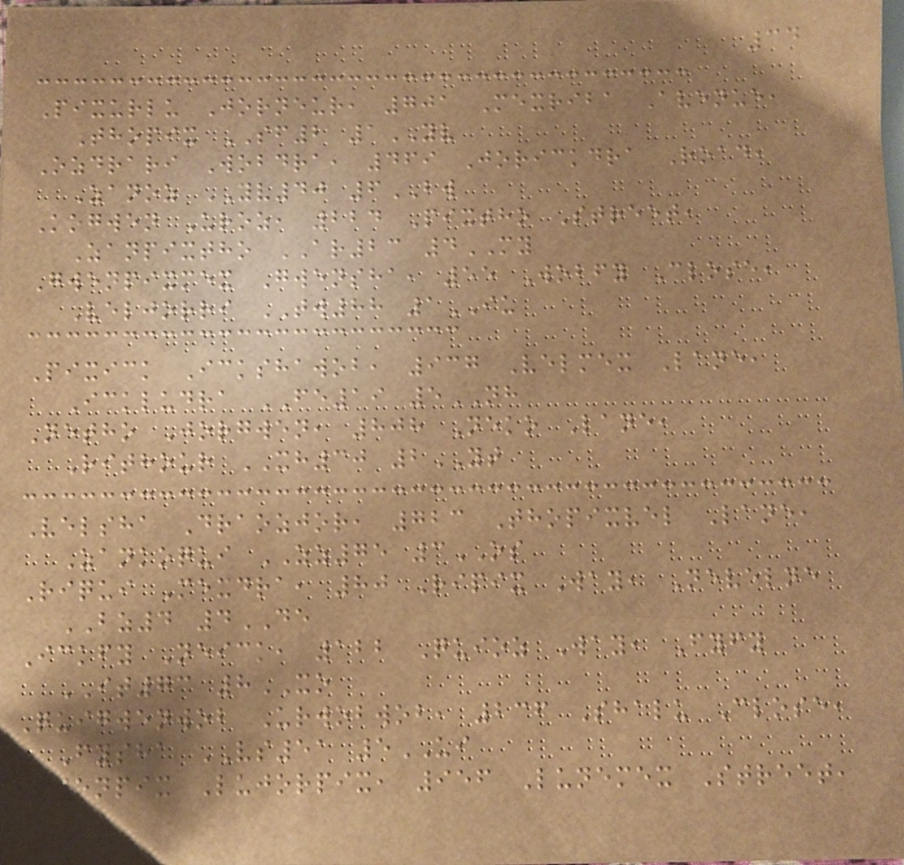34
Pixurlu Jorneur, 701 Mexriba Avenue,
Thopix SF2 1YV
Ozdrari Wobdra, 469 Jorickdra Road,
Zanoz YV40 6BW
Kogwen Uroz, 224 Pixtho Street,
Zanpixtho AR23 4MY
Gwenpixmex Gwensha, 55 Wobfy Close,
Veljorri TW88 1IU
Pixick Ickshawob, 937 Velmex Lane,
Ickludra FE19 5NH
Netho Jorgwen, 808 Neko Lane,
Rithour XH30 2YT
Velsha Draozjor, 723 Thopixvel Lane,
Zankoqui ZZ75 3OS
Riqui Mexdra, 80 Ripix Way, Nevelne
BZ4 4DE
Ickfy Neick, 122 Quioz Way, Fyfy
IT73 8XO
Quigwenwob Urwobwob, 236 Shalu Close,
Fysha VS51 5UI
Gwenpix Lujorpix, 956 Lunemex Street,
